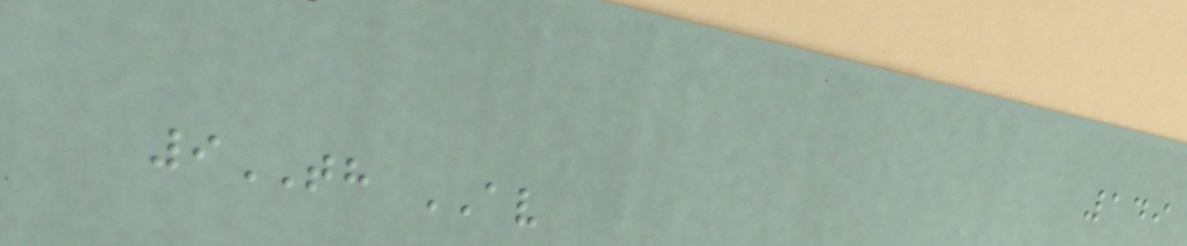149
9TH AV
